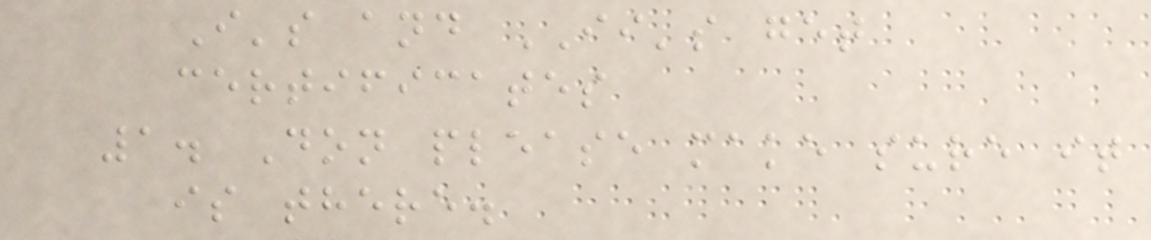I's and II's get
certificates
1. Don please make sure it
is there.
